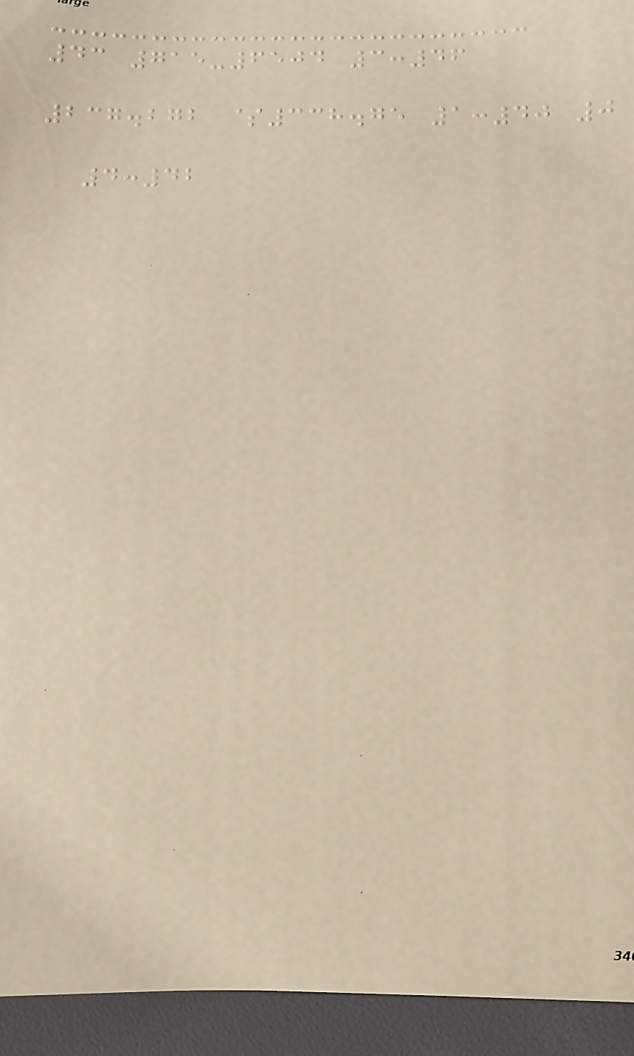43 715-6504 3:46
237.272 $338.75 1:40 0
4:42
